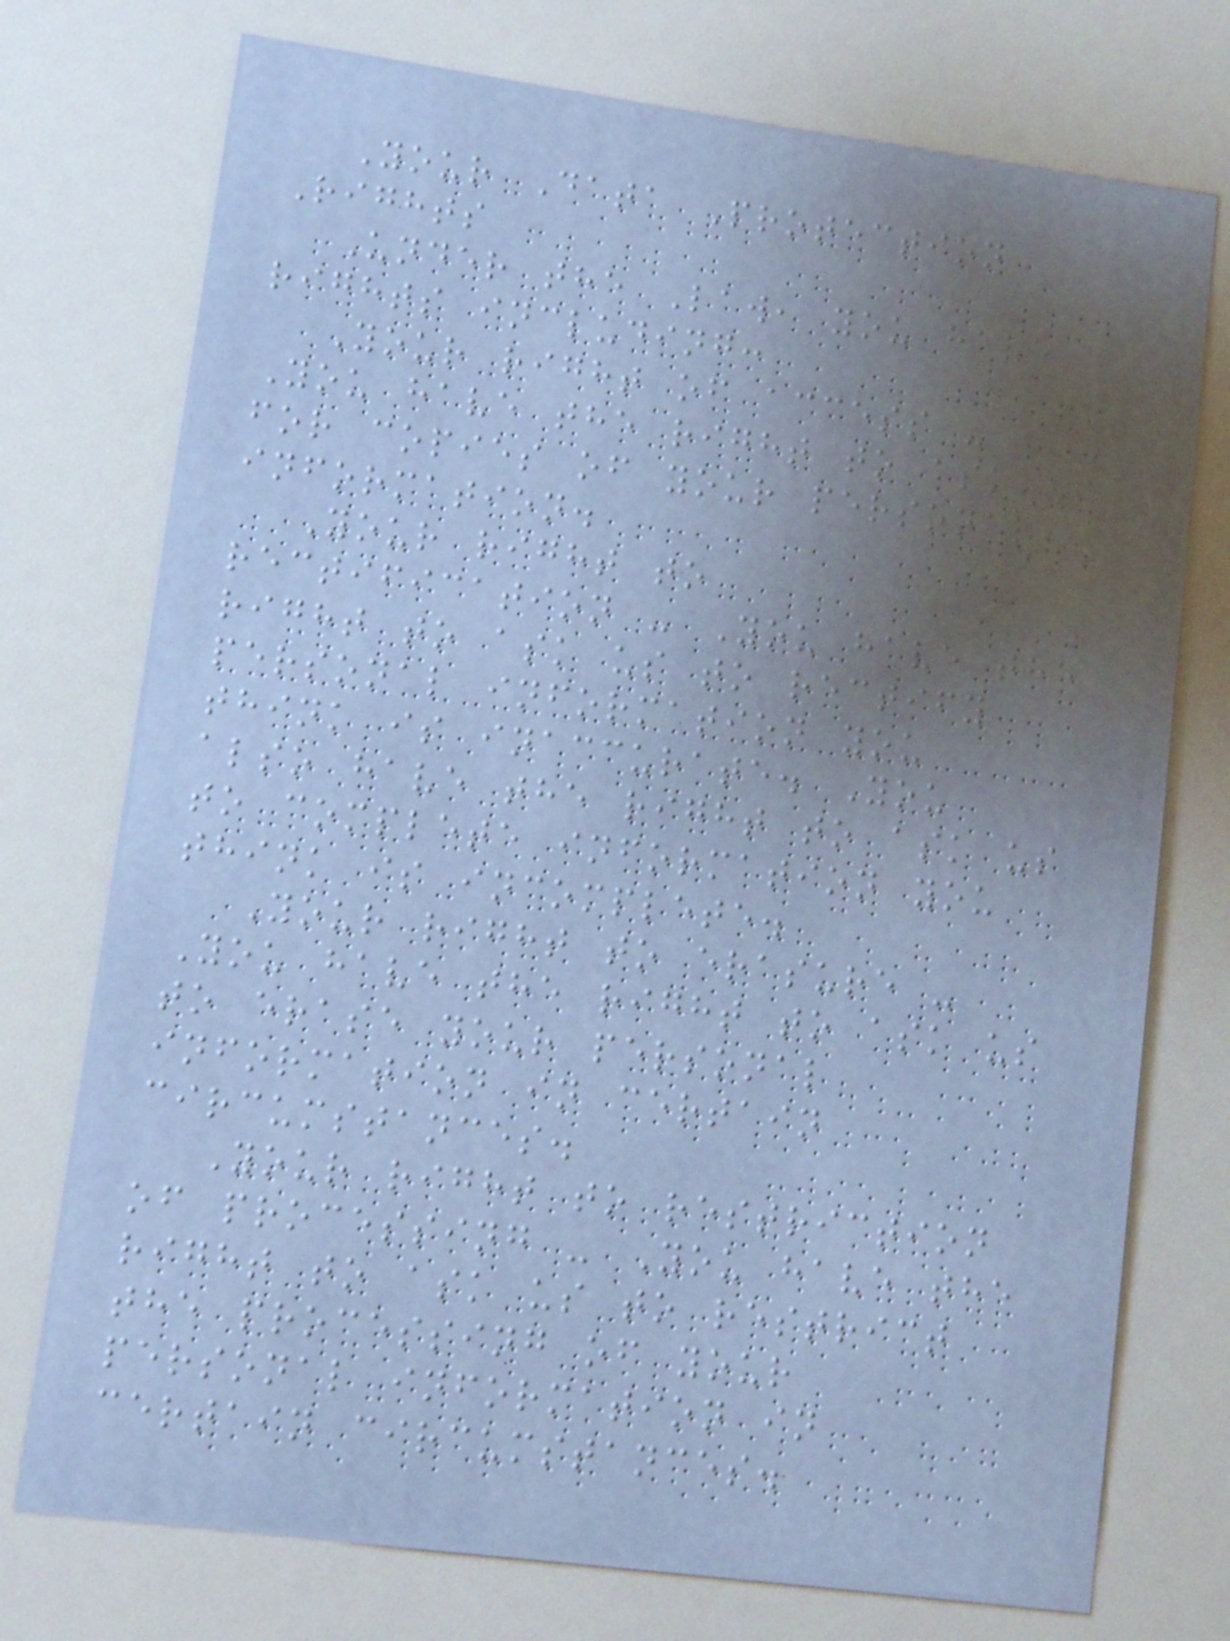Your Data Protection
Rights
Under the Law, you have
rights including:
Your right of access -
You have the right to ask us
for copies of your personal
information.
Your right to
rectification - You have the
right to ask us to rectify
personal information you
think is inaccurate. You
also have the right to ask us
to complete information you
think is incomplete.
Your right to erasure -
You have the right to ask us
to erase your personal
information in certain
circumstances.
Your right to restriction
of processing - You have the
right to ask us to restrict
the processing of your
personal information in
certain circumstances.
